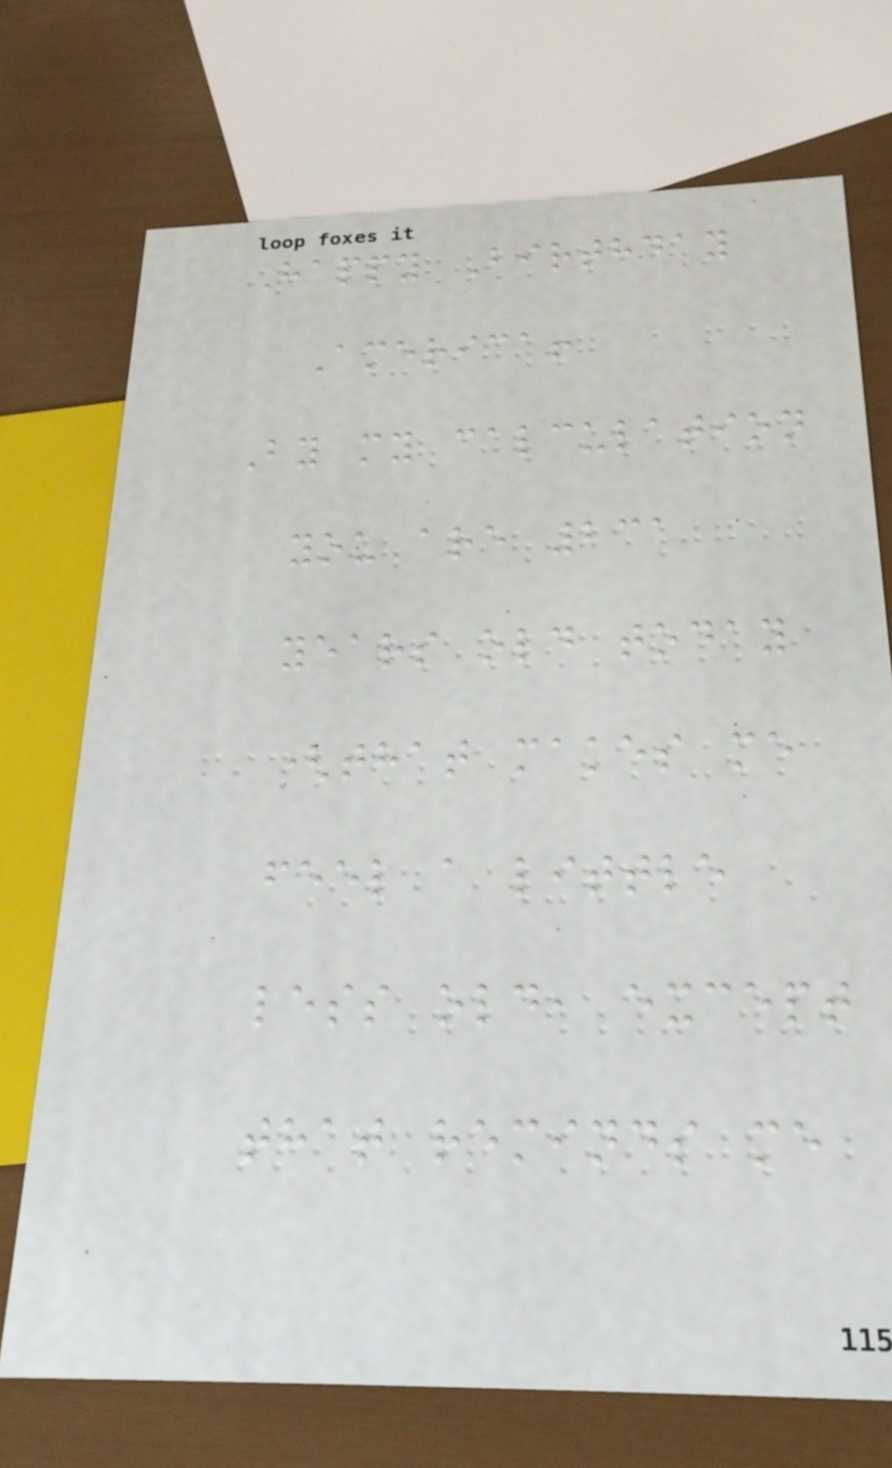Happy Birthday
America!
By my calculation
you are 231
years old today
(that makes me
feel a little
less old, except
that reminds me
